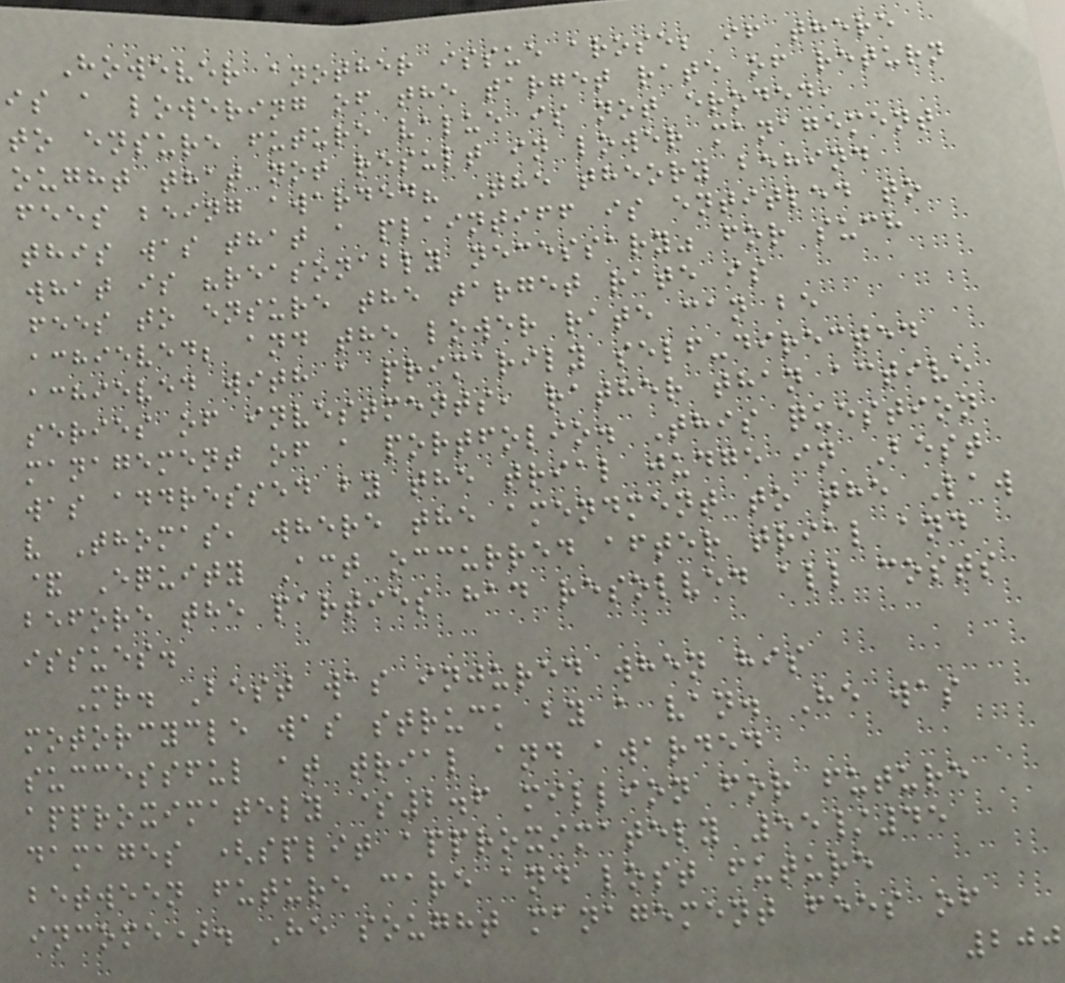However another issue arose; if there
is a lowering of the target rate of return
to ensure future value is not eroded,
ought that not result in lower management
fees being awarded? The theory behind
this was that a plaintiff is entitled to
what is "reasonably necessary" for such
fees to ensure the target rate is
achieved; and the lower rate can be
achieved with a primarily self-directed
series of investments, rather than active
management of a portfolio. This question
was addressed by the trial judge in Best
v Thomas, where the amendment to the Law
& Equity Act occurred after trial and
before the parties had resolved all costs
issues.
Mr. Best was injured when his
motorcycle was struck by a van. He was
successful at trial and awarded
approximately $2.6 million for future
damages (split approximately 55/45
between future care and lost future
income). He sought management fees of
200
